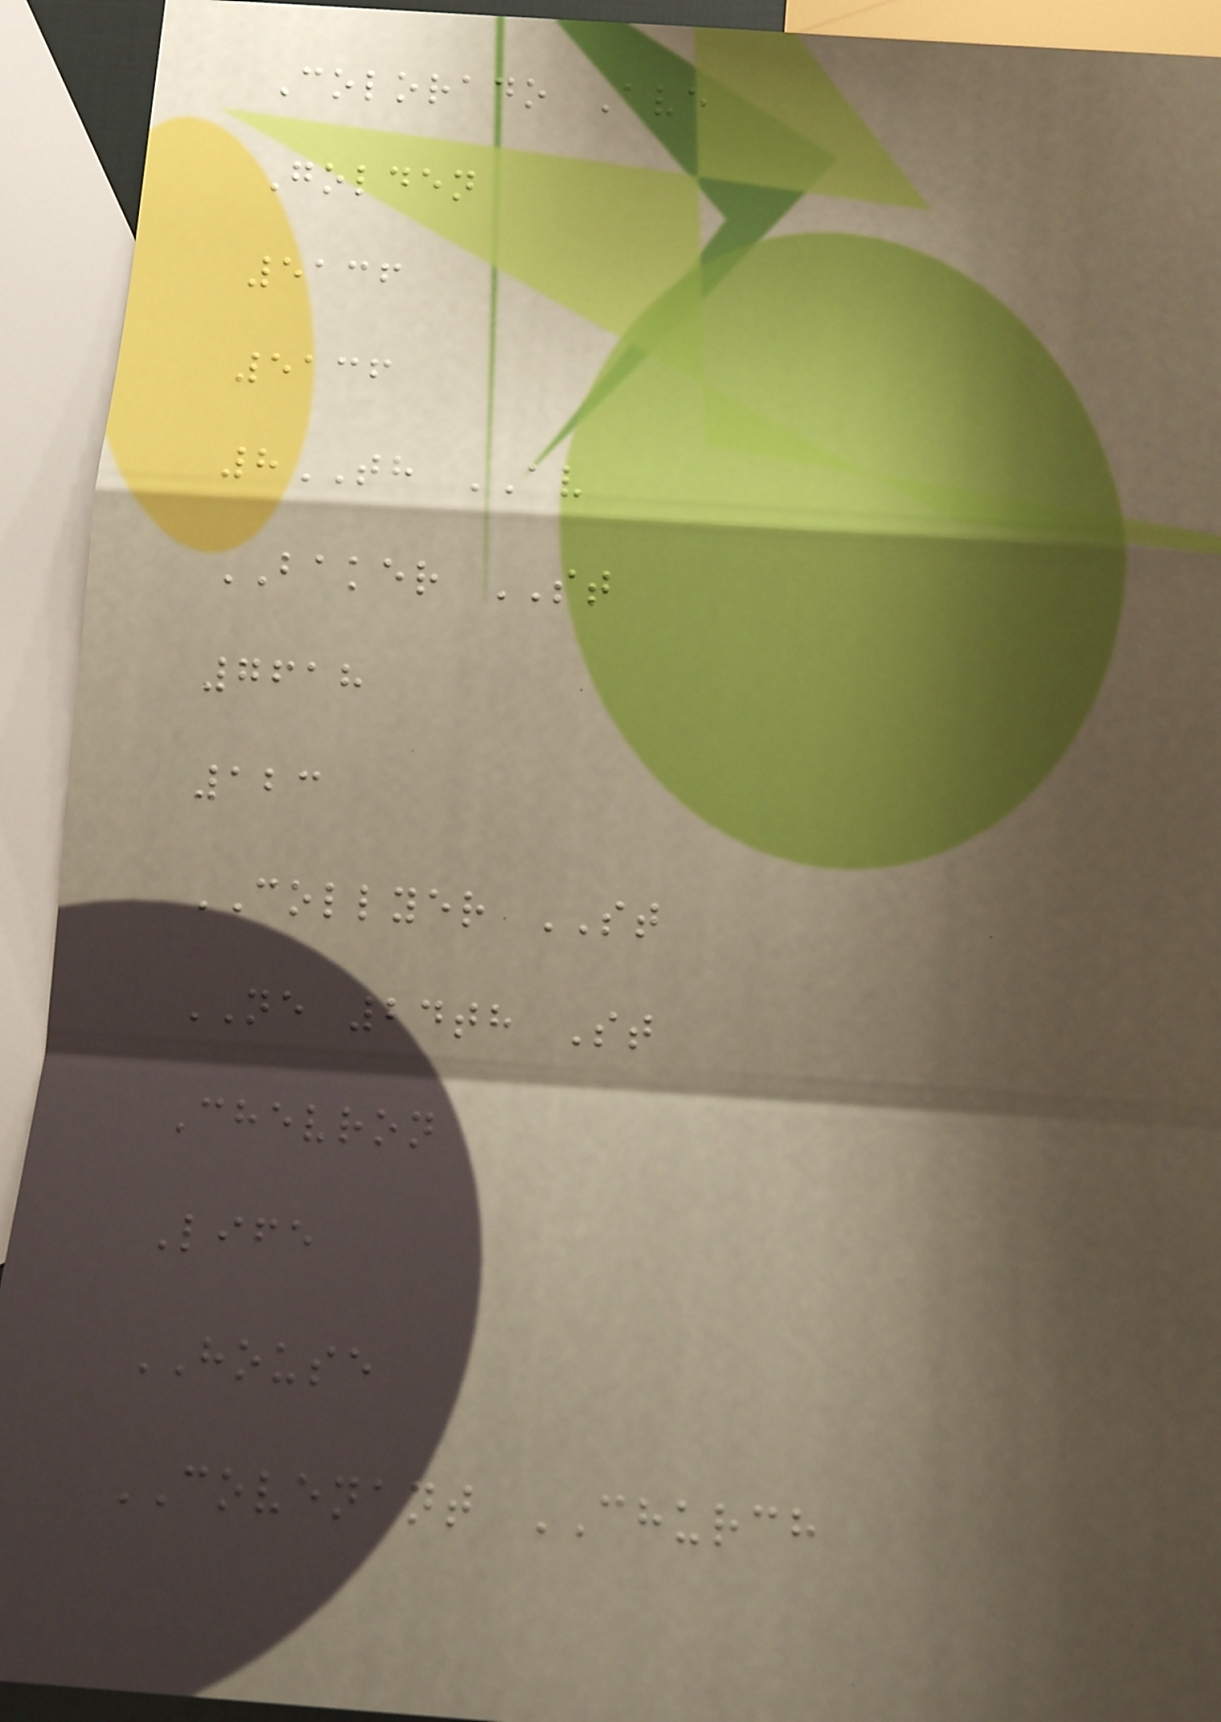Colorado Ave
Golden
5136
5136
8TH AV
BAKER ST
7618
123
COLLYER ST
NE 24th St
Chevron
Life
HOUSE
COVENANT CHURCH
